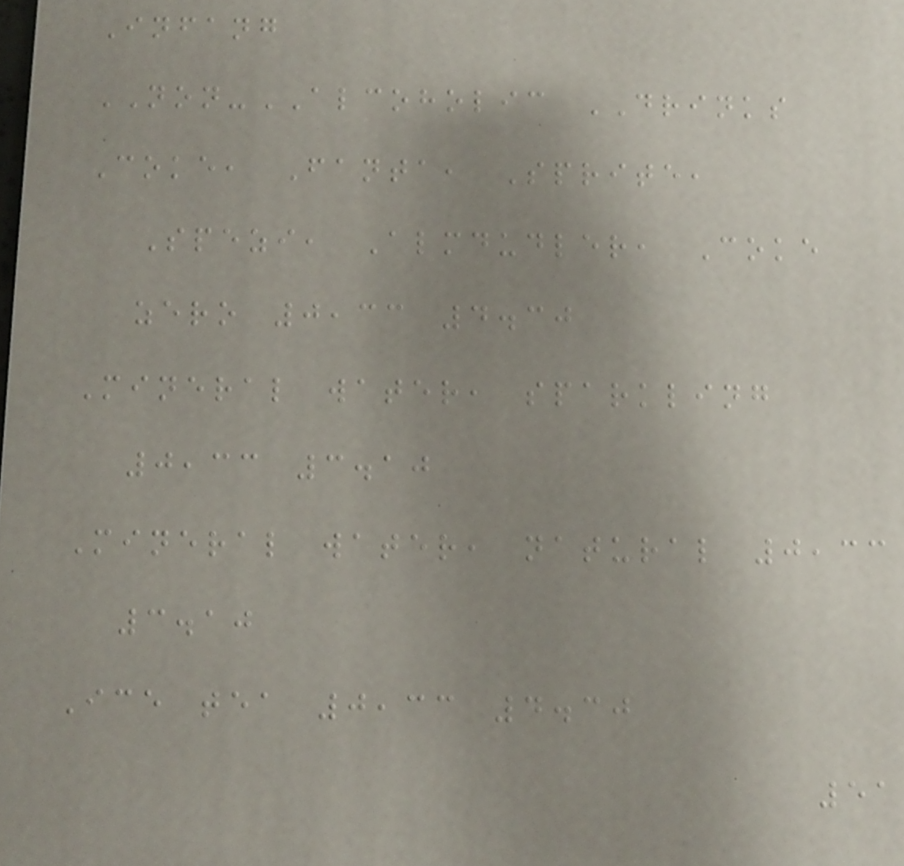Infang
NON-ALCOHOLIC DRINKS
Coke, Fanta, Sprite,
Spezi, Almdudler, Coke
zero 0,33 4.30
Mineral water, sparkling
0,33 3.10
Mineral water, natural 0,33
3.10
Ice tea 0,33 4.30
51
